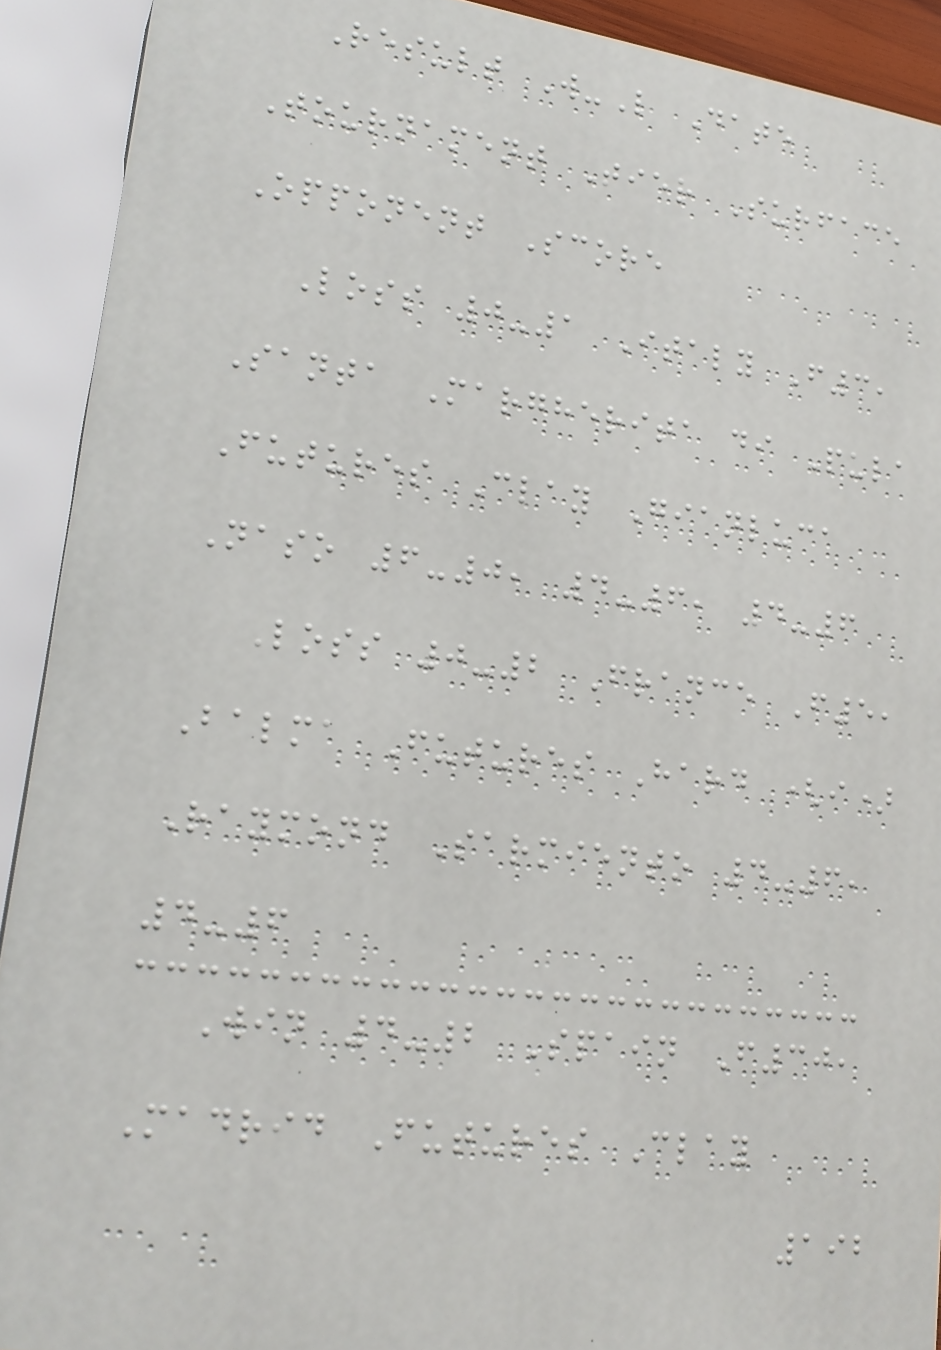Result W-L Date
Tournament Tier Surface
Opponent Score
Loss 0-1 Italy F3,
Santa Margherita di Pula
Futures Clay Gianluca
Naso 6-0, 4-6, 4-6
Loss 0-2 France F5,
Balma Futures Hard (i)
Raymond Sarmiento 4-6,
4-6
Win 4-2 Spain F30,
Madrid Futures Clay
192
